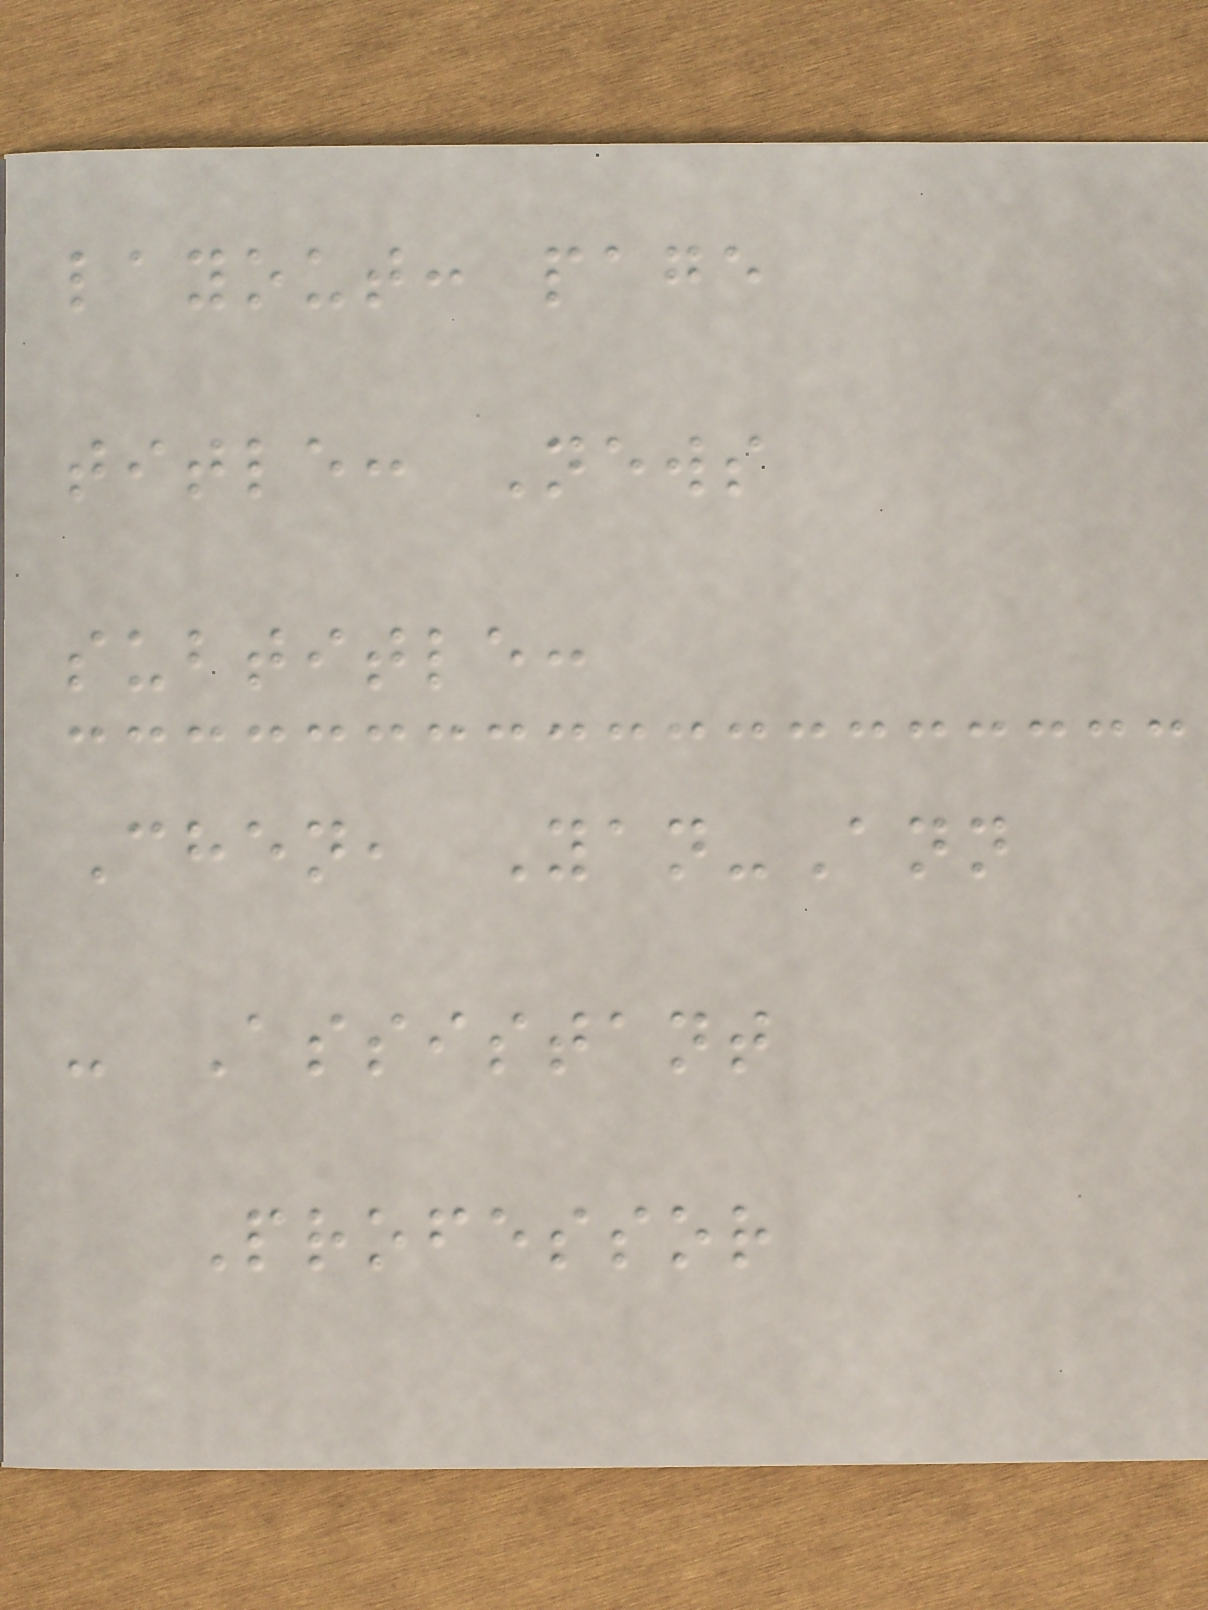layout: page
title: News
subtitle:
Chen, Yan-Ann
- Assistant
Professor
